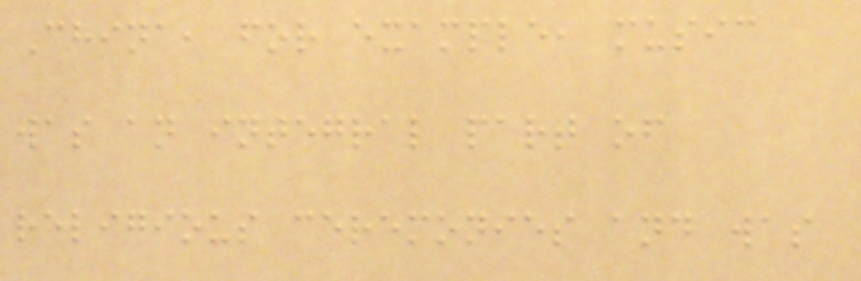China, for example, music
was an integral part of
religious ceremonies and was
